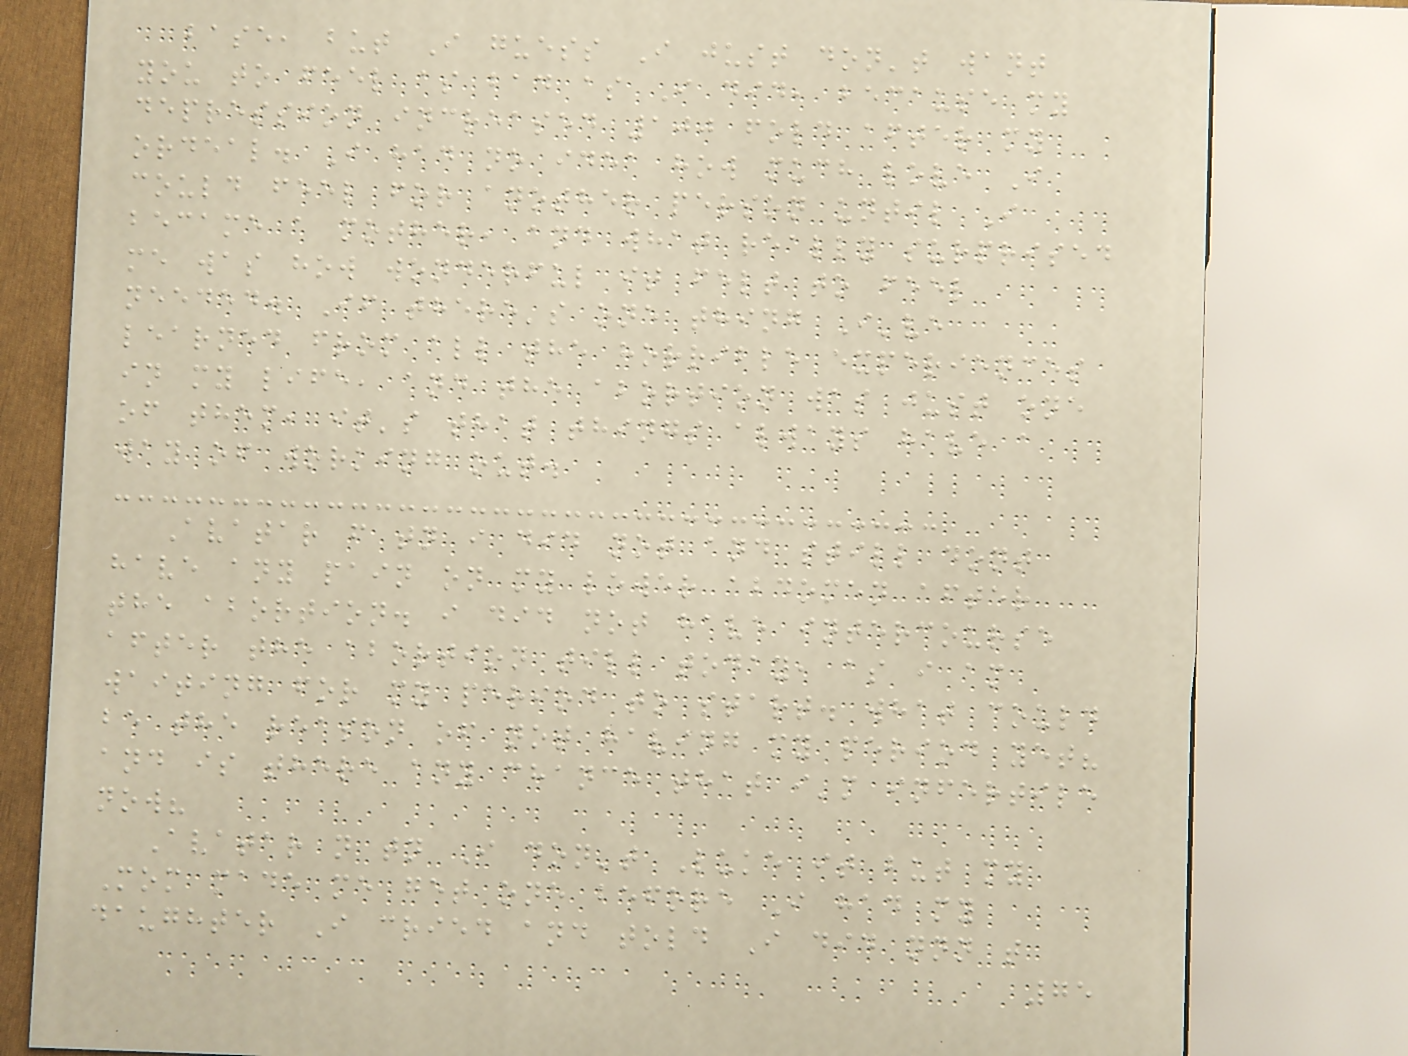base, but I guess I just don't want
you to feel as bad as I did, because my
depression increased 100 fold after my
ordeal. I had no idea how much love I
could feel for another person until I
became a mother, and what really surprised
me was how wonderful it felt to feel
needed. If there's one thing I've
learned from all the horrible experiences
in my life, and the abortion was just one
of them, it's that things always have a
way of working out.
Avatar f tn i did not and still dont
have any pain on my lower abdomen after
the abortion. i did not have intercourse
after the abortion till today, as i am
waiting for my period to start. what could
be the reason of not having my period yet?
and is there any chance that i'm infertile
now?
Avatar n tn I don't Luke it but my
Mom made me get one before I had my
daughter I cried and told I did nnn t
75
